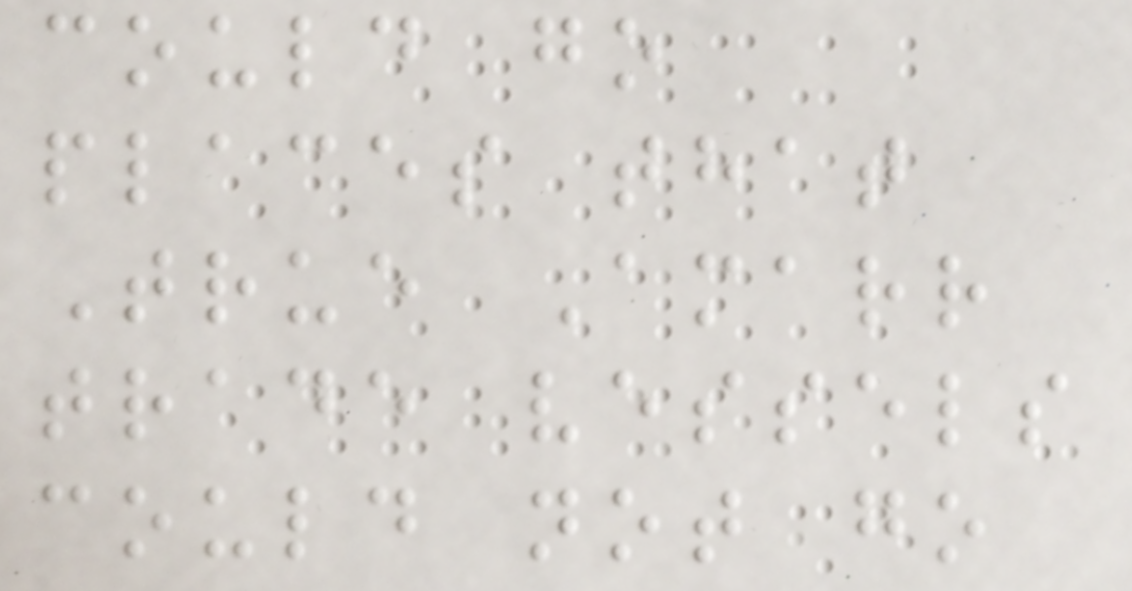could go
places that
True Amarr
trade vessels
could not go
